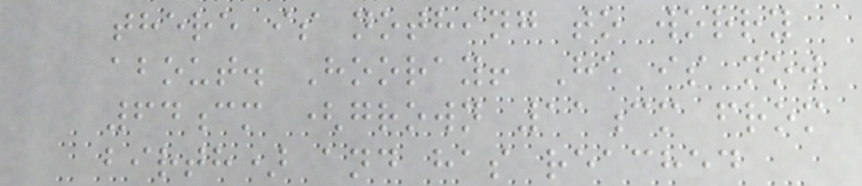there is nothing to worry
about. Hooray! He is now
64cm (grown 11cm from
birth) and has reached
